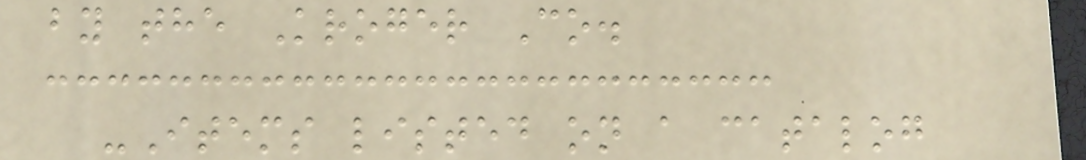by the Kroger Co.
-Items listed on a catalog
